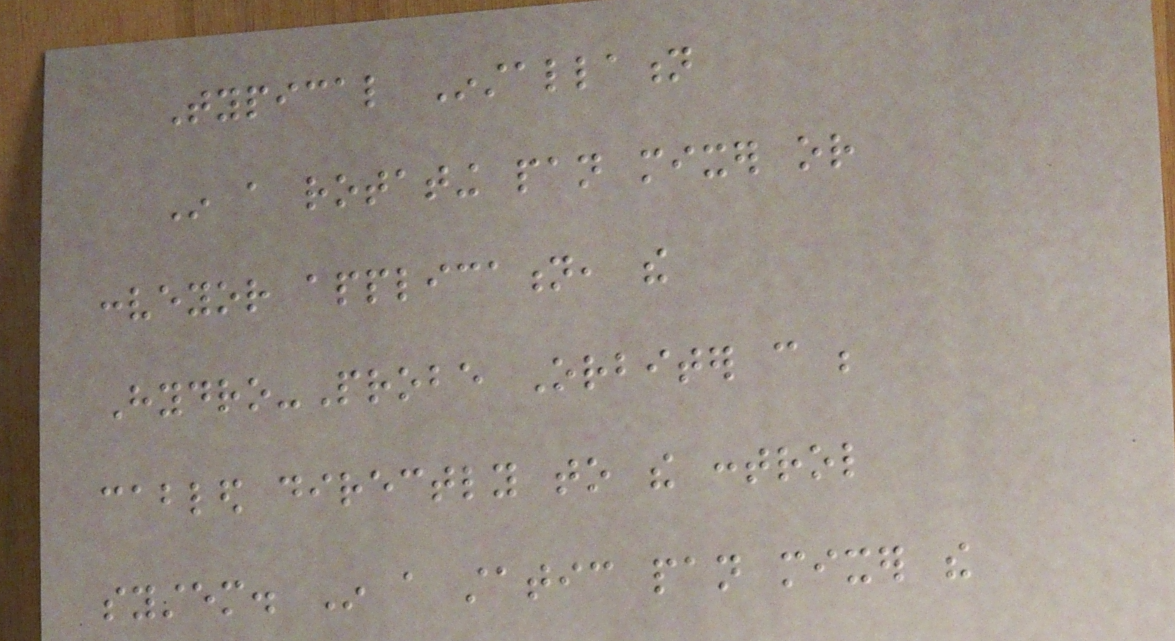Typical Installation
In a rotating pan mixer or
conveyor application, the
Hydro-Probe Orbiter can be
cabled directly to the control
system. In a static pan mixer the
